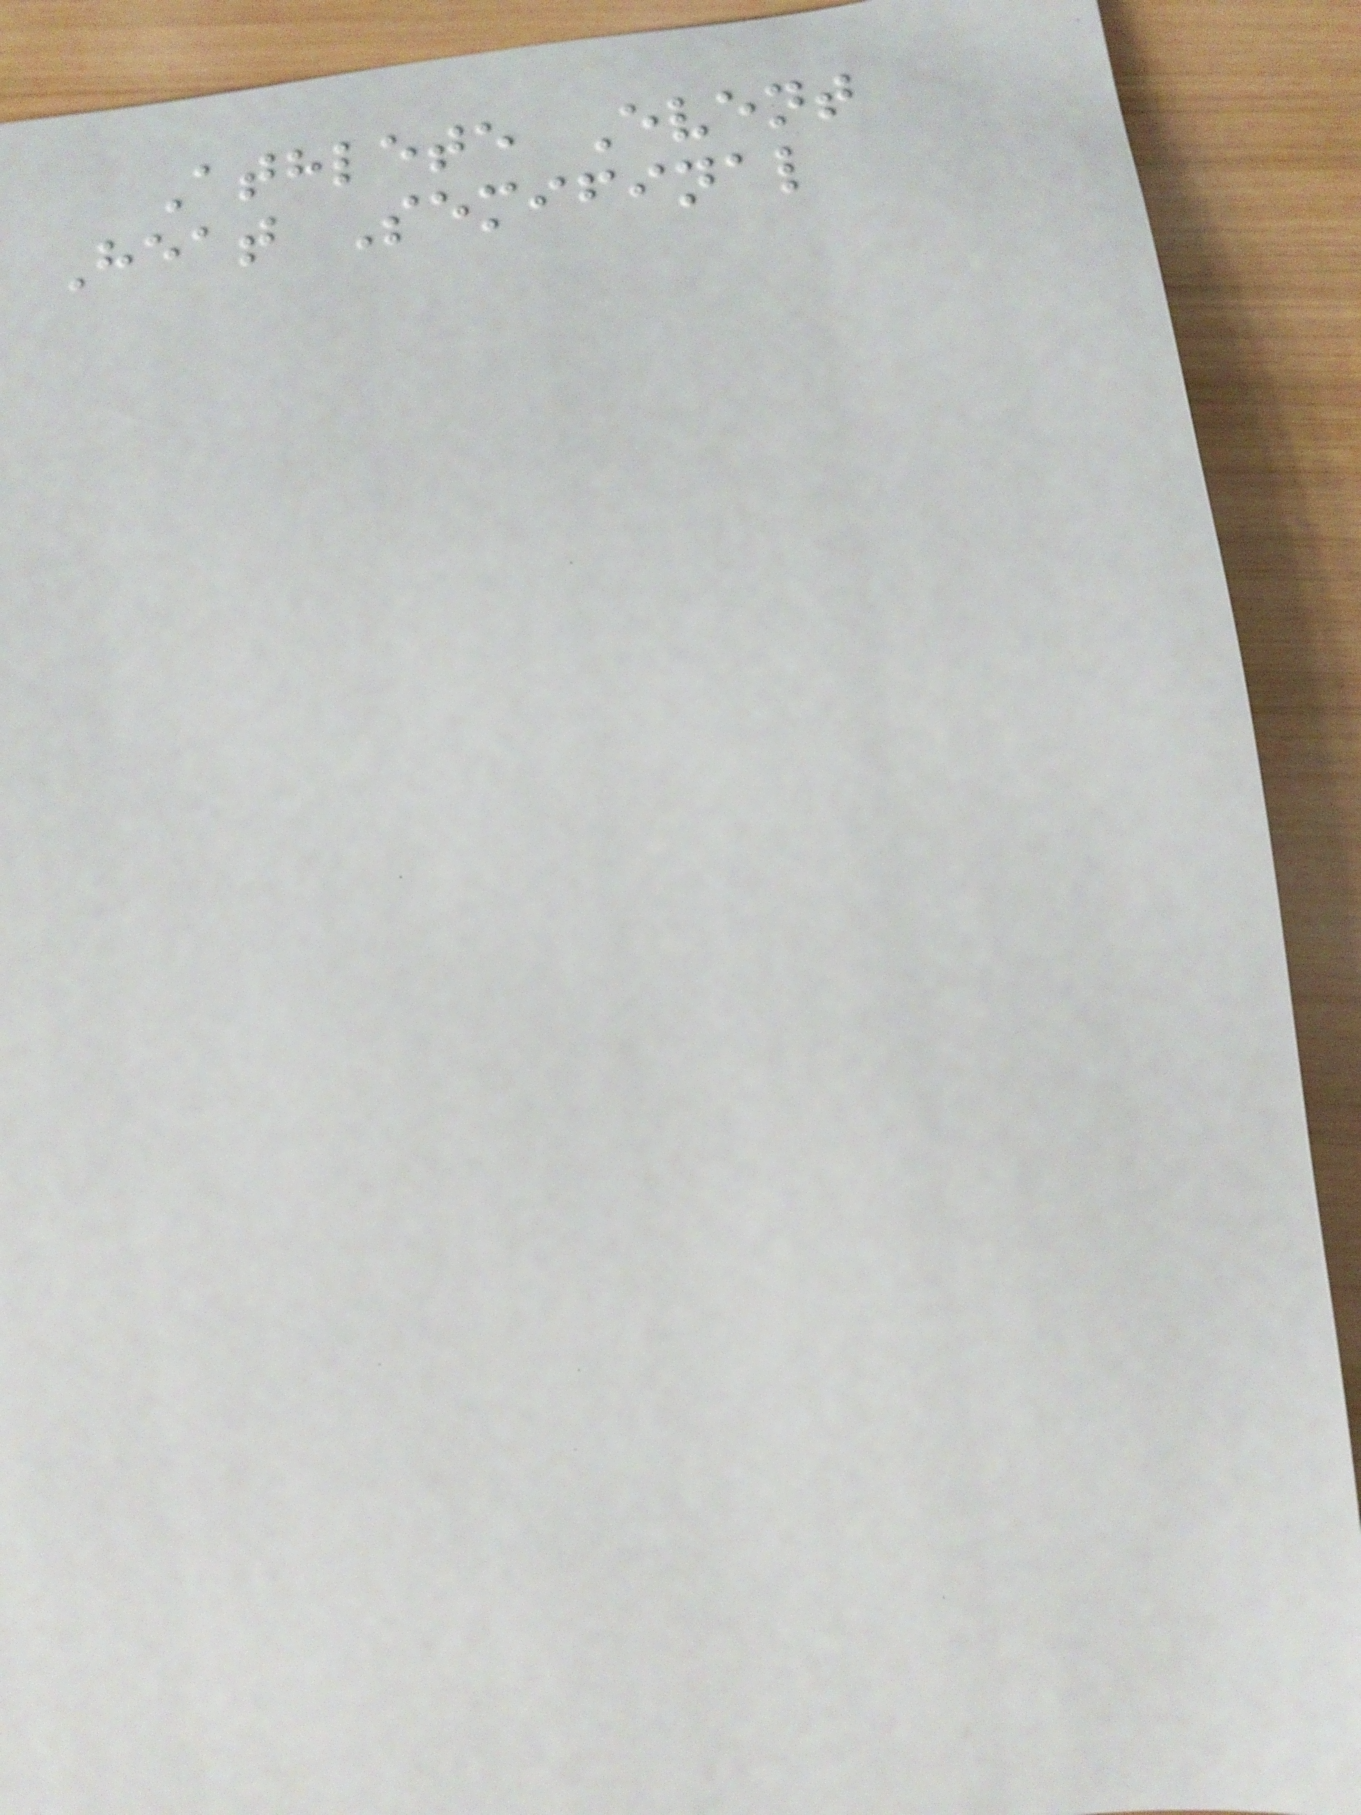Athlete Event
Heat Semifinal
